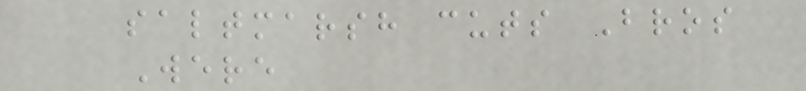saltmarsh cuts Bros
Were
